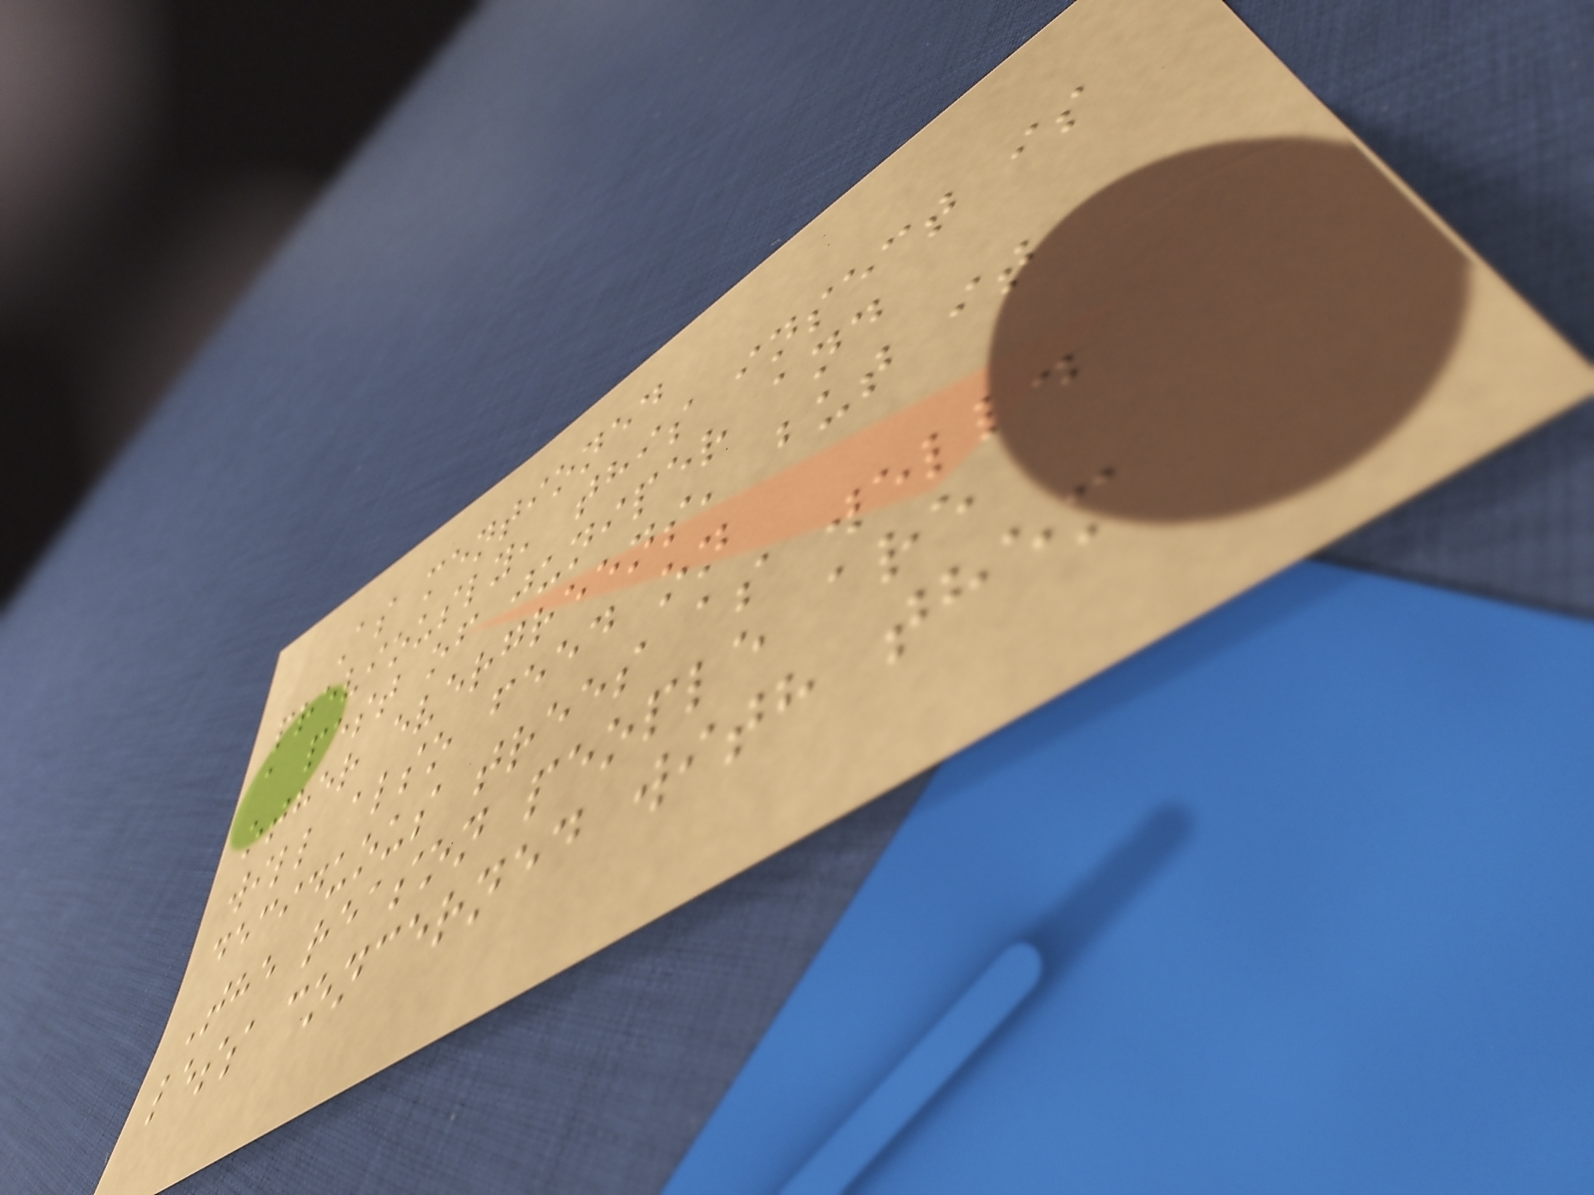As mentioned
previously, this insect is
a pest of juniper and
other evergreens, but it
will also feed on
deciduous trees as well.
The reason people are
less concerned with them
